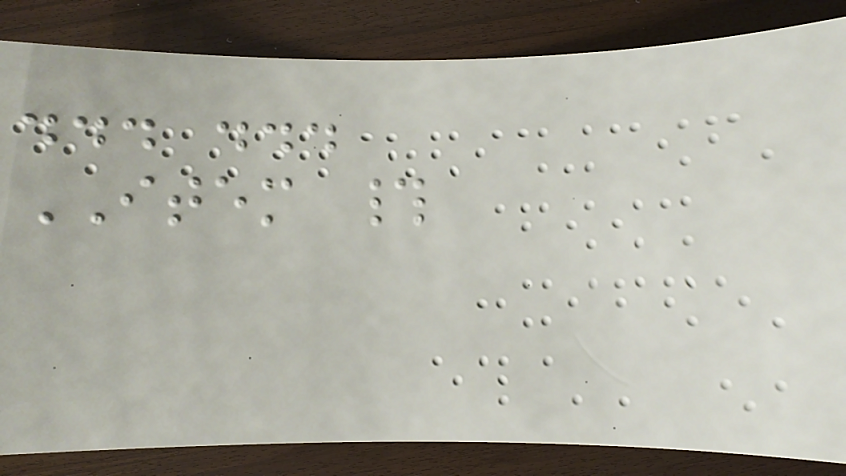... ...
ITEM #
